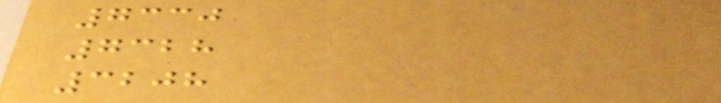7330
7328
3208
